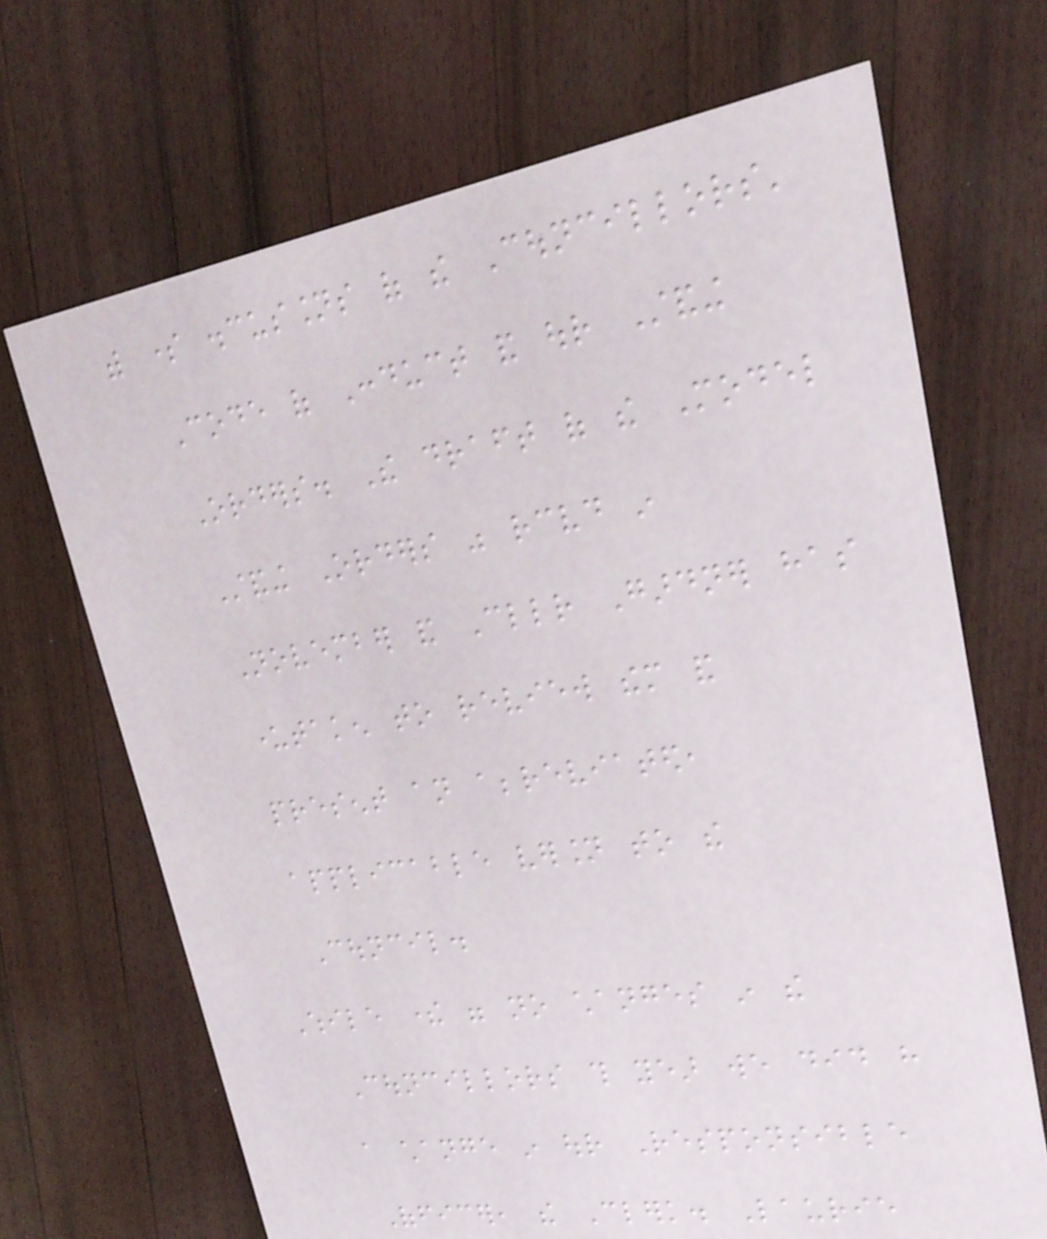with some discussions of the Councillors'
Code of Conduct and our Standing
Orders. The draft of the Model
Standing Orders was received in
November and Cllr Gardner has
undertaken to review them and
present an abbreviated,
applicable version to the
Council.
While there were no changes in the
Councillors this year we did have
a change in our Responsible
Officer, the Clerk. Laurie
